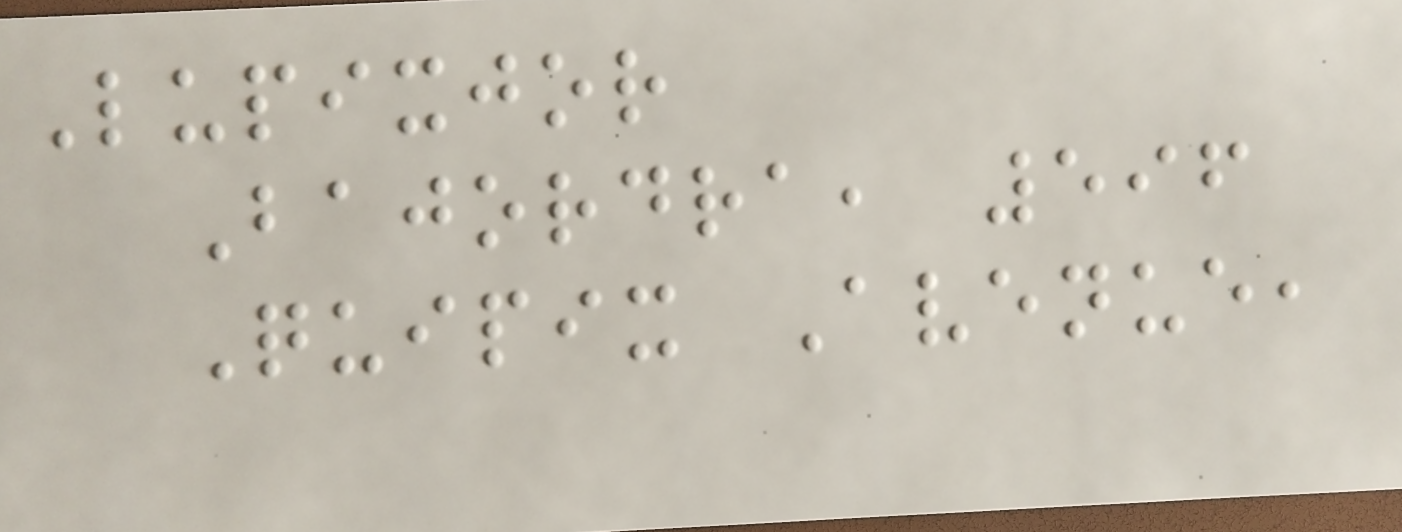Lupixjor
Bajordra, 596
Quipix Avenue,
